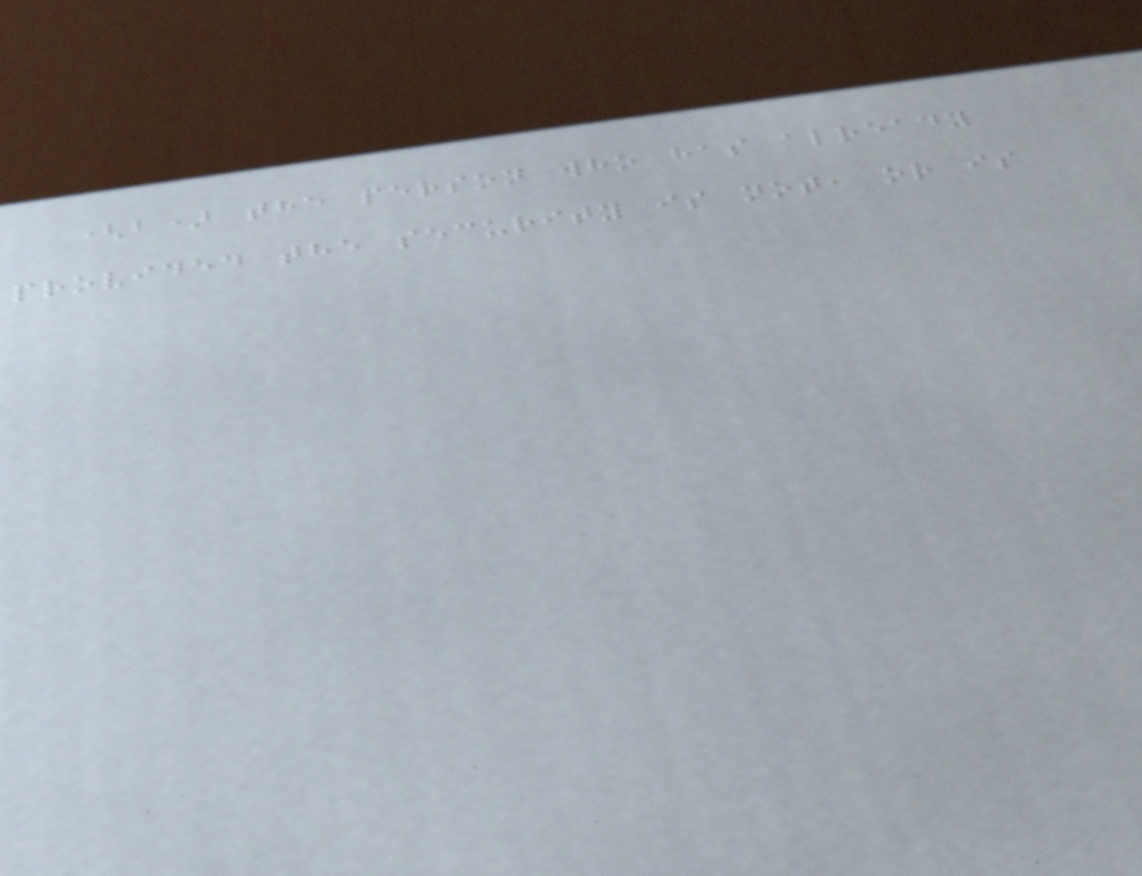(b) the person who has already
provided the security is not, or is
